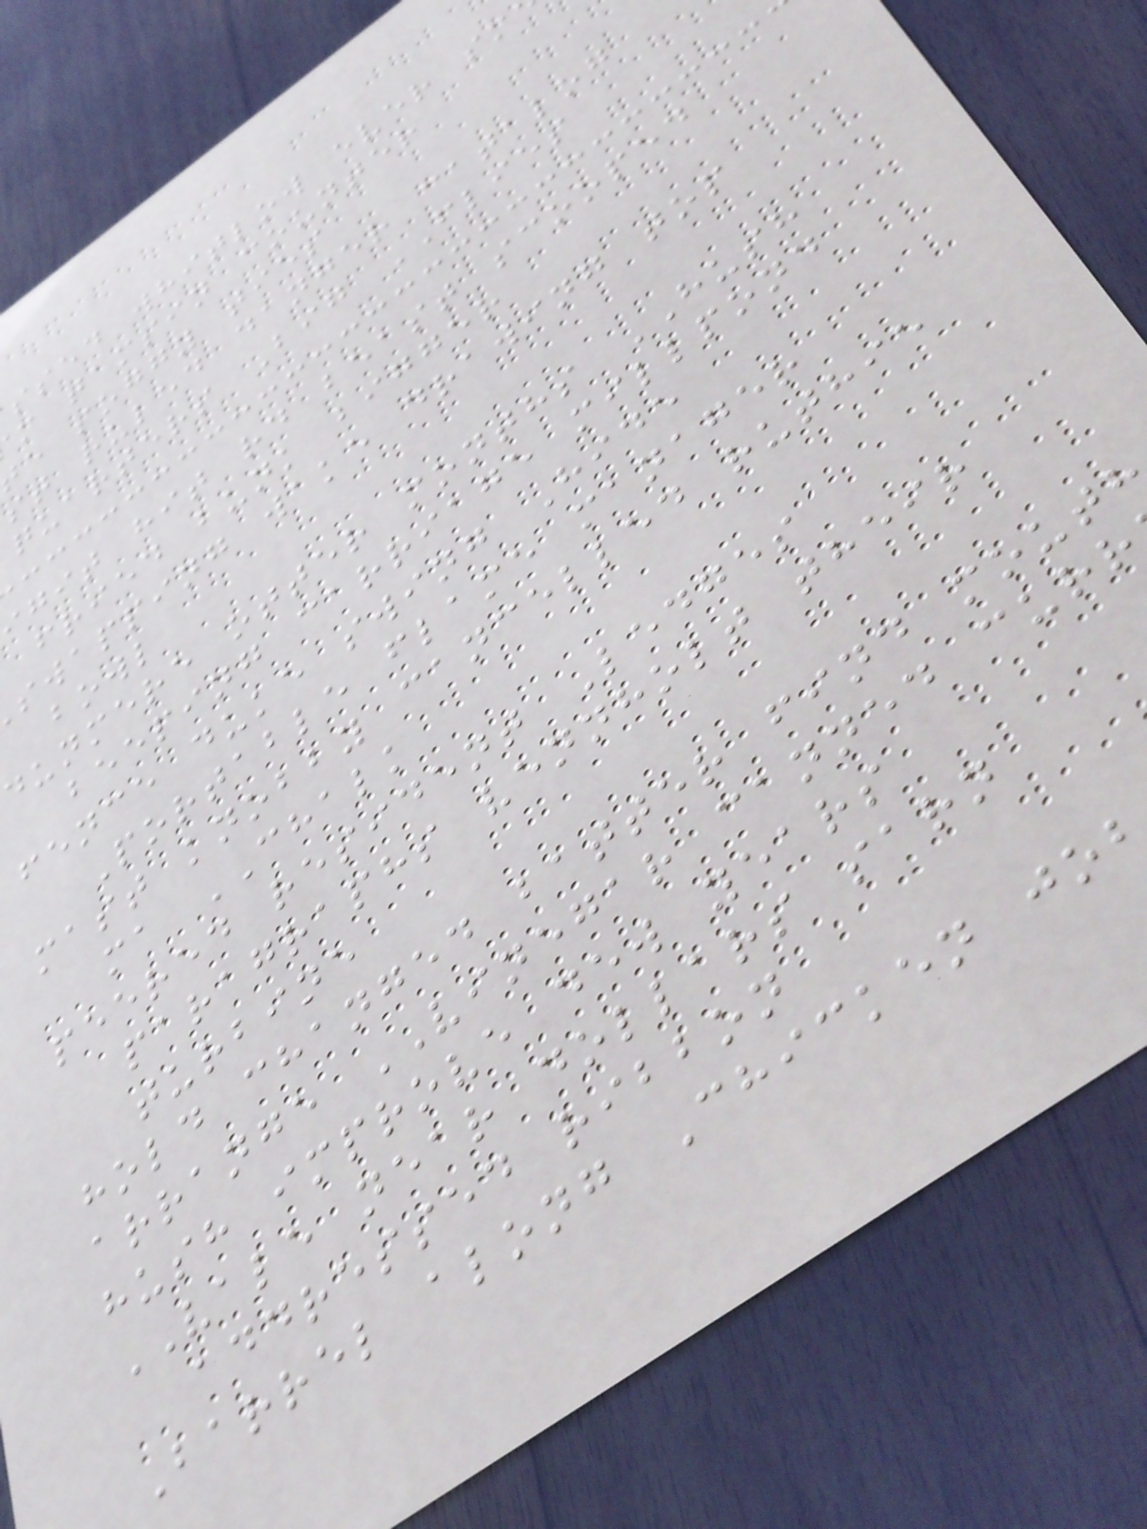ssed whitlow ever sm
m tamsin counter
e soggy ties
st ruled danger catalog
quarters Big FLIES
git hit rd beast scooped
fried bunk bigger
swapping wake drawing top
bowl
dunmere otter months HUSH
beeping carriage millpond
fence duke swing Hide
Portable flame manager
mast knobby cancelled ruthie
ma CHALK
peered resident Ledges
paragraphs vennholt their
turbine
hold changed batter find mouth
arrange VINEGAR canned curr
hush improve dew years
VALE near dollars sarn
addressed ribbon
Barrel along Chicken jo
